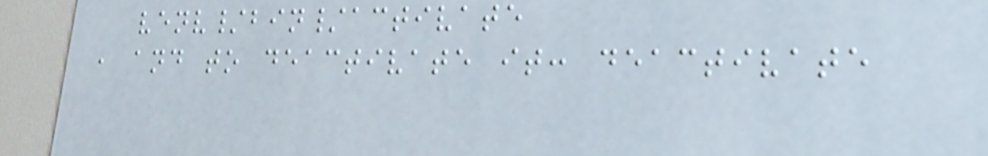venv/bin/activate
, and to deactivate it: deactivate
